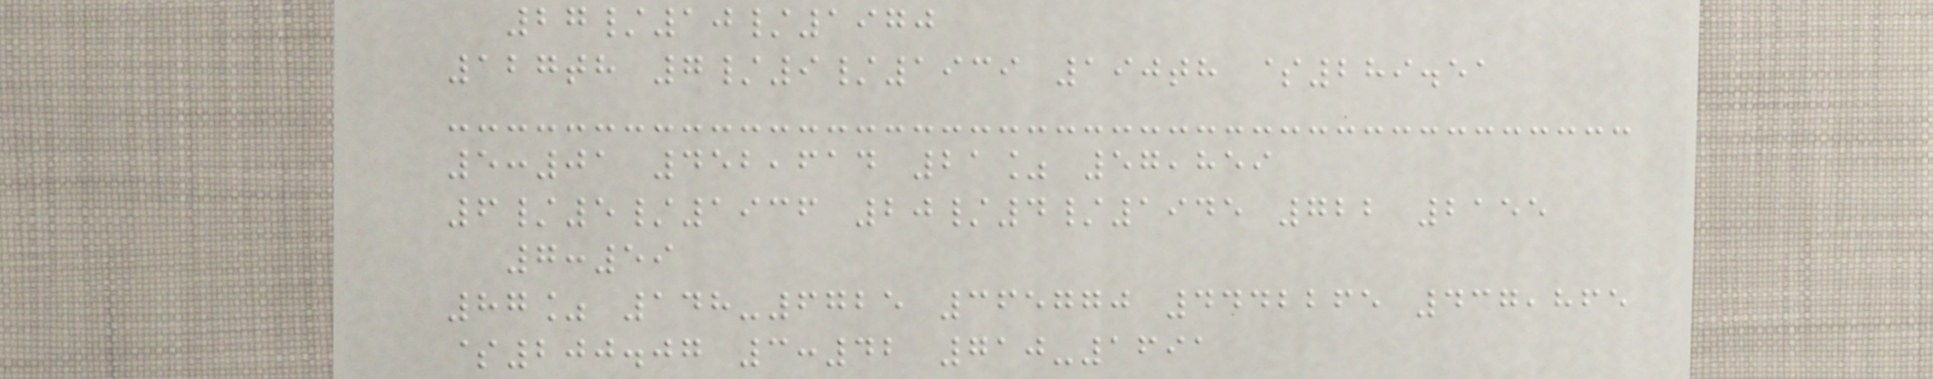27/10/1970
127th 7/9/1939 190th $289.51
5:01 452,614 21% 57,859
6/5/1936 20/4/1945 722 2155
7:59
87% 148-6725 365770 4442265 437,865
$200.07 3:42 710-1691
